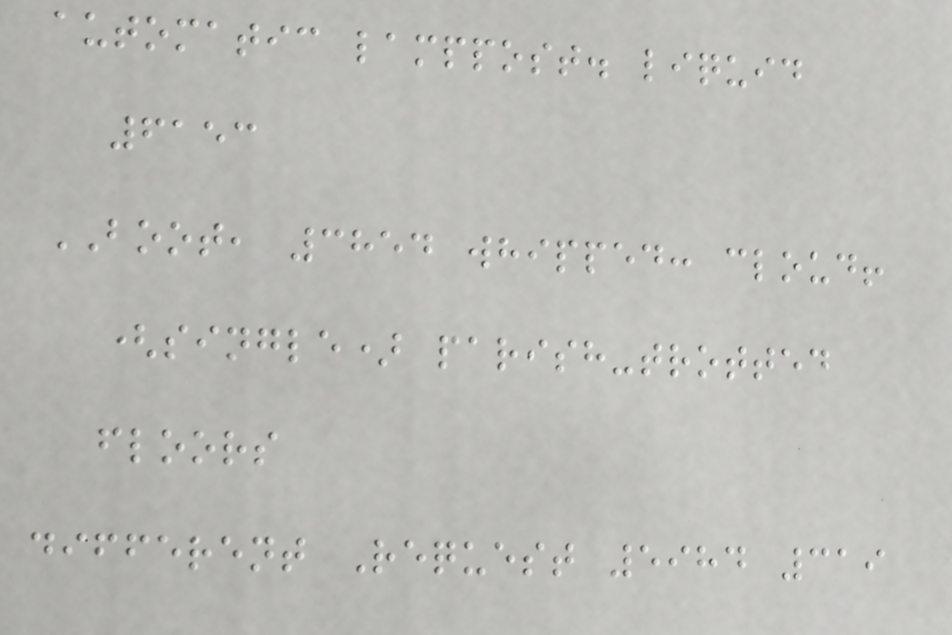automatic lamppost. liquid
6153
BOOT, 3854 whipped: cloud!
(single) parish-trotted
floors
different Request 5984 319
